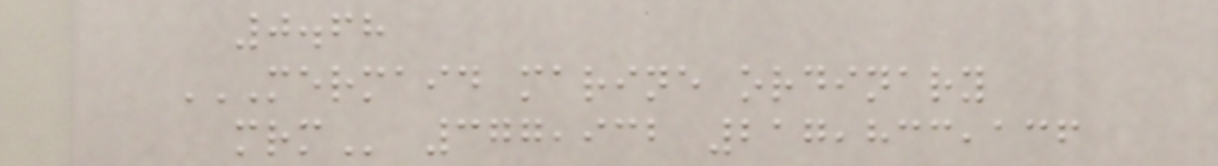0.68
MERMAID MARINE ORDINARY
MRM 377,932 217,833,136
